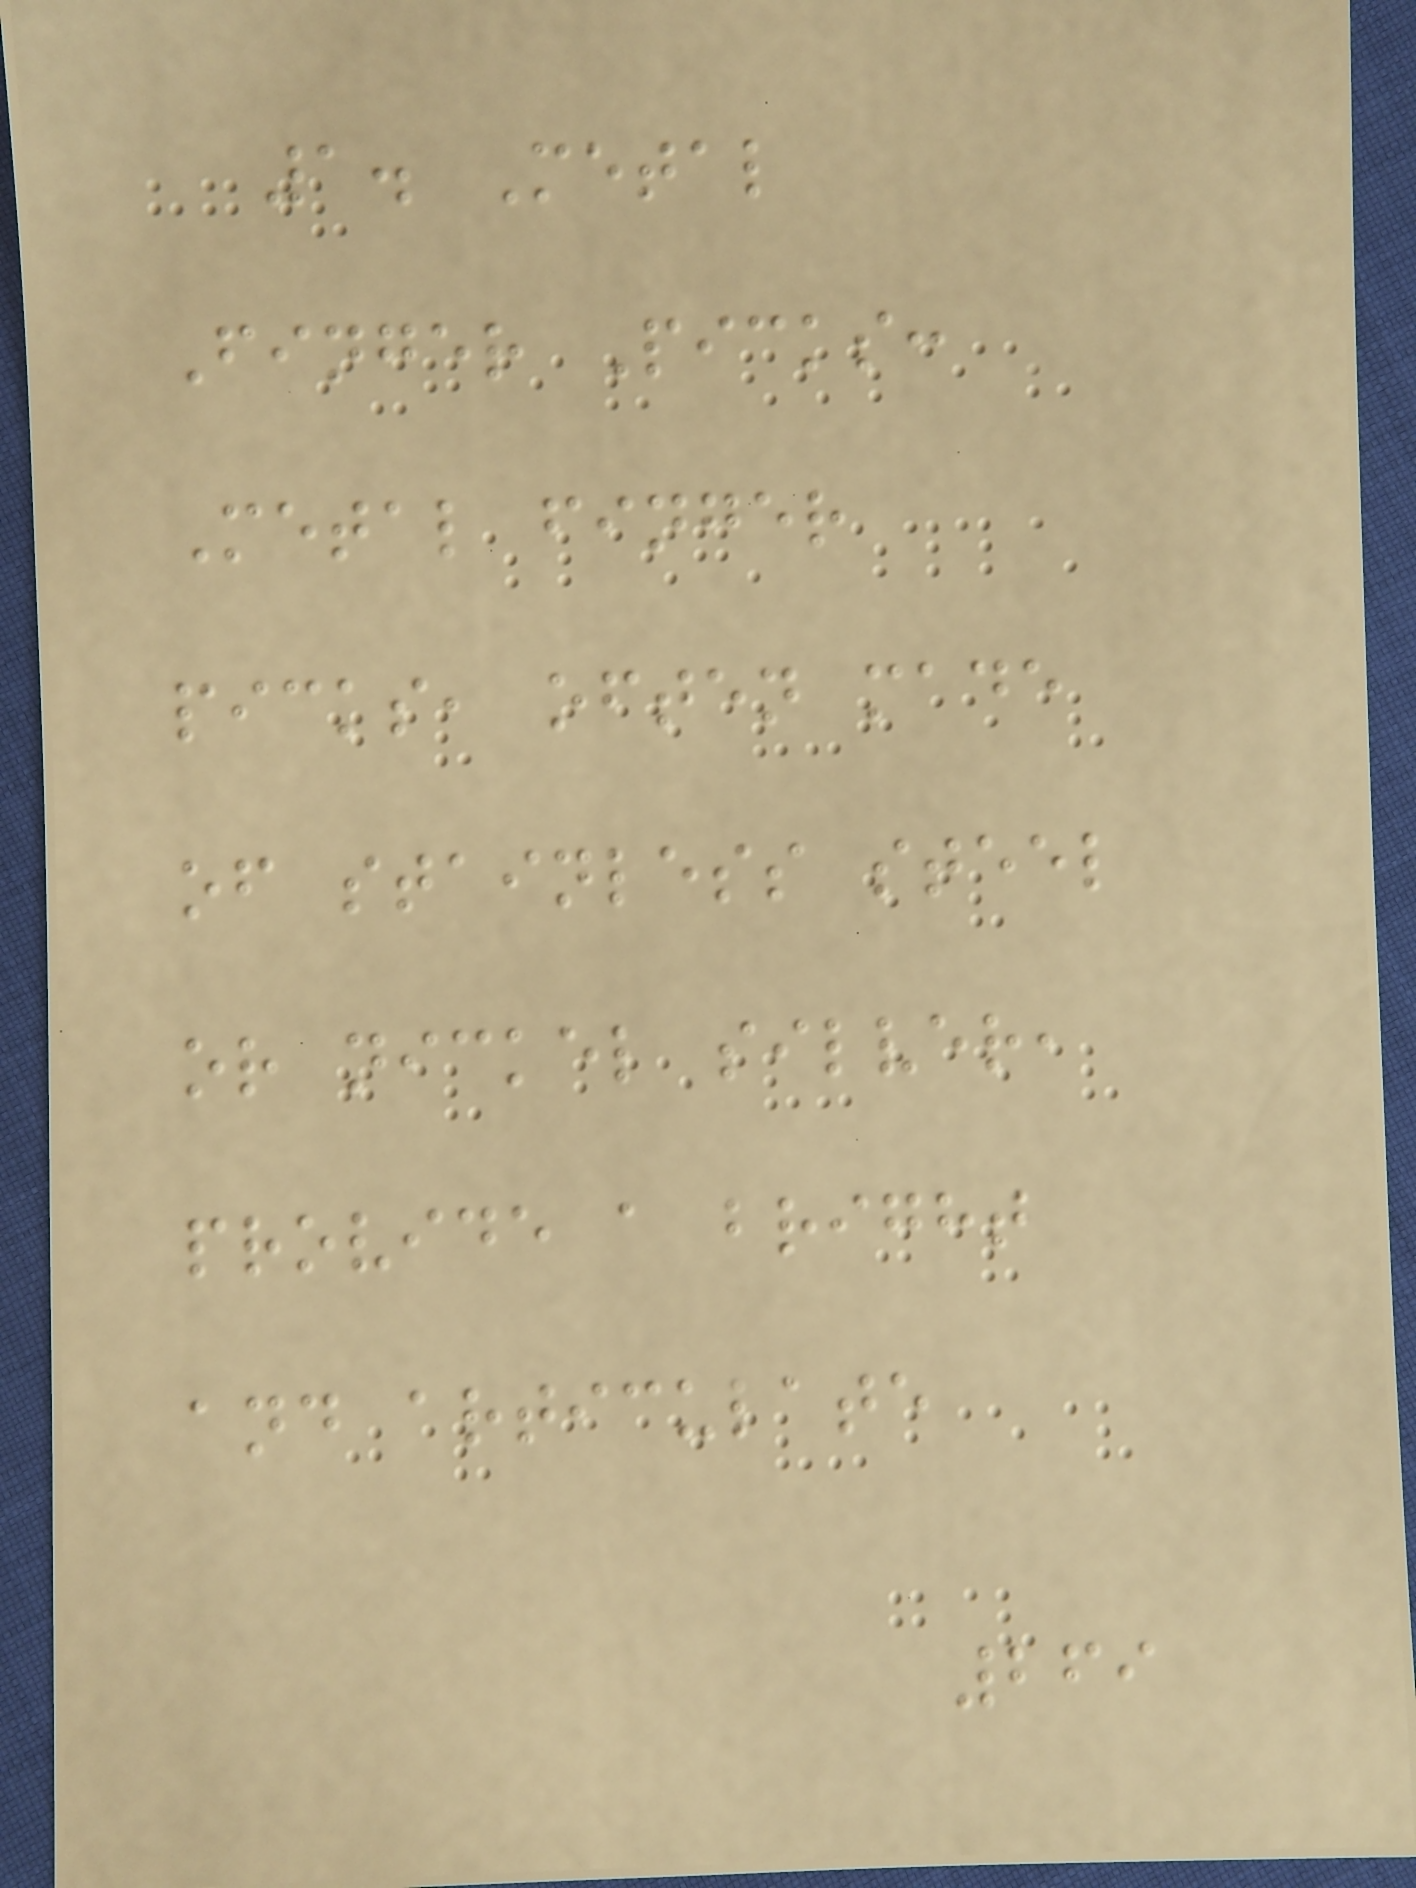1. Metal
Finger Picks:
Metal finger
picks, often made
of stainless steel
or nickel silver,
provide a bright
and articulate
269
